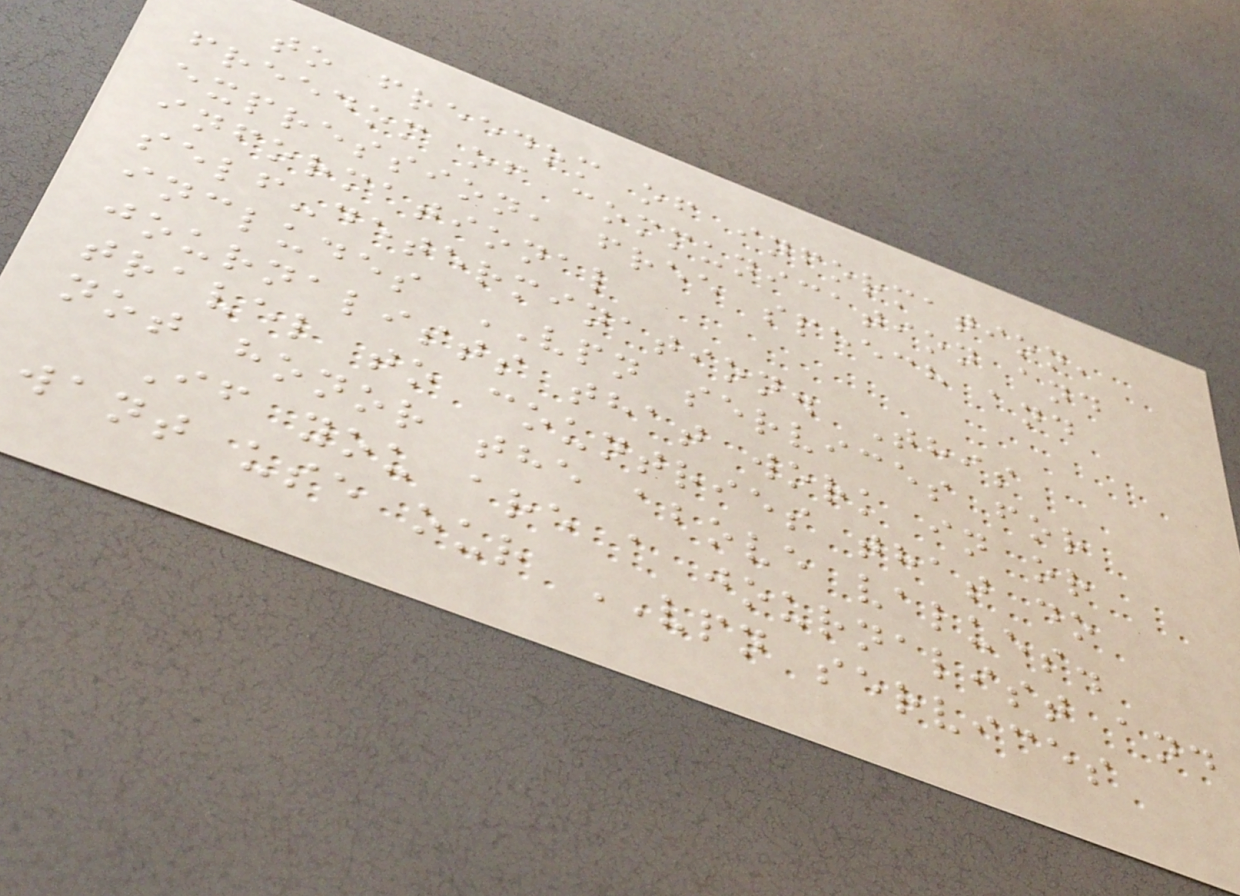to freedom of information,
freedom of communication and
expression, free speech and
informational
self-determination. This
includes VPN services for
journalists that work in or
travel to countries that do
not honor the above values.
If you are a journalist and
want use our VPN services
